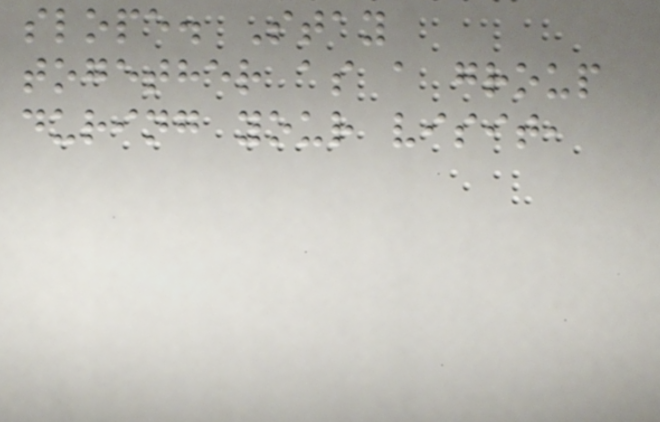slope. Stay
together as a group
during your visit,
